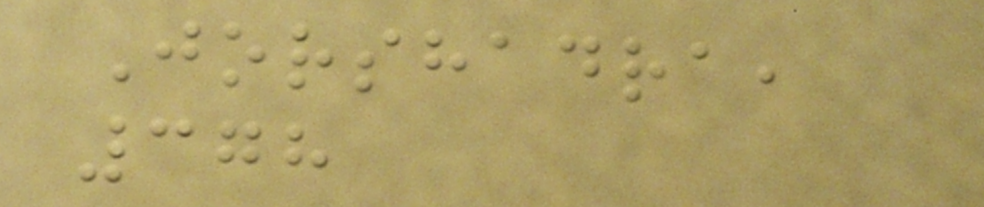Jorshadra,
378
